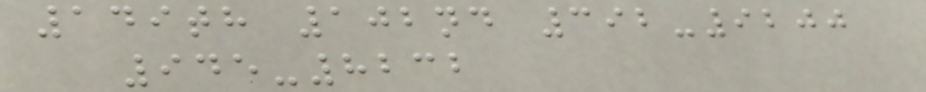149th 102nd 392-9200
945-8232
